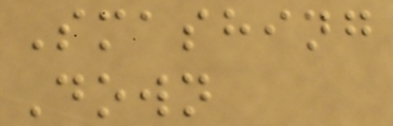Smashing
Down
